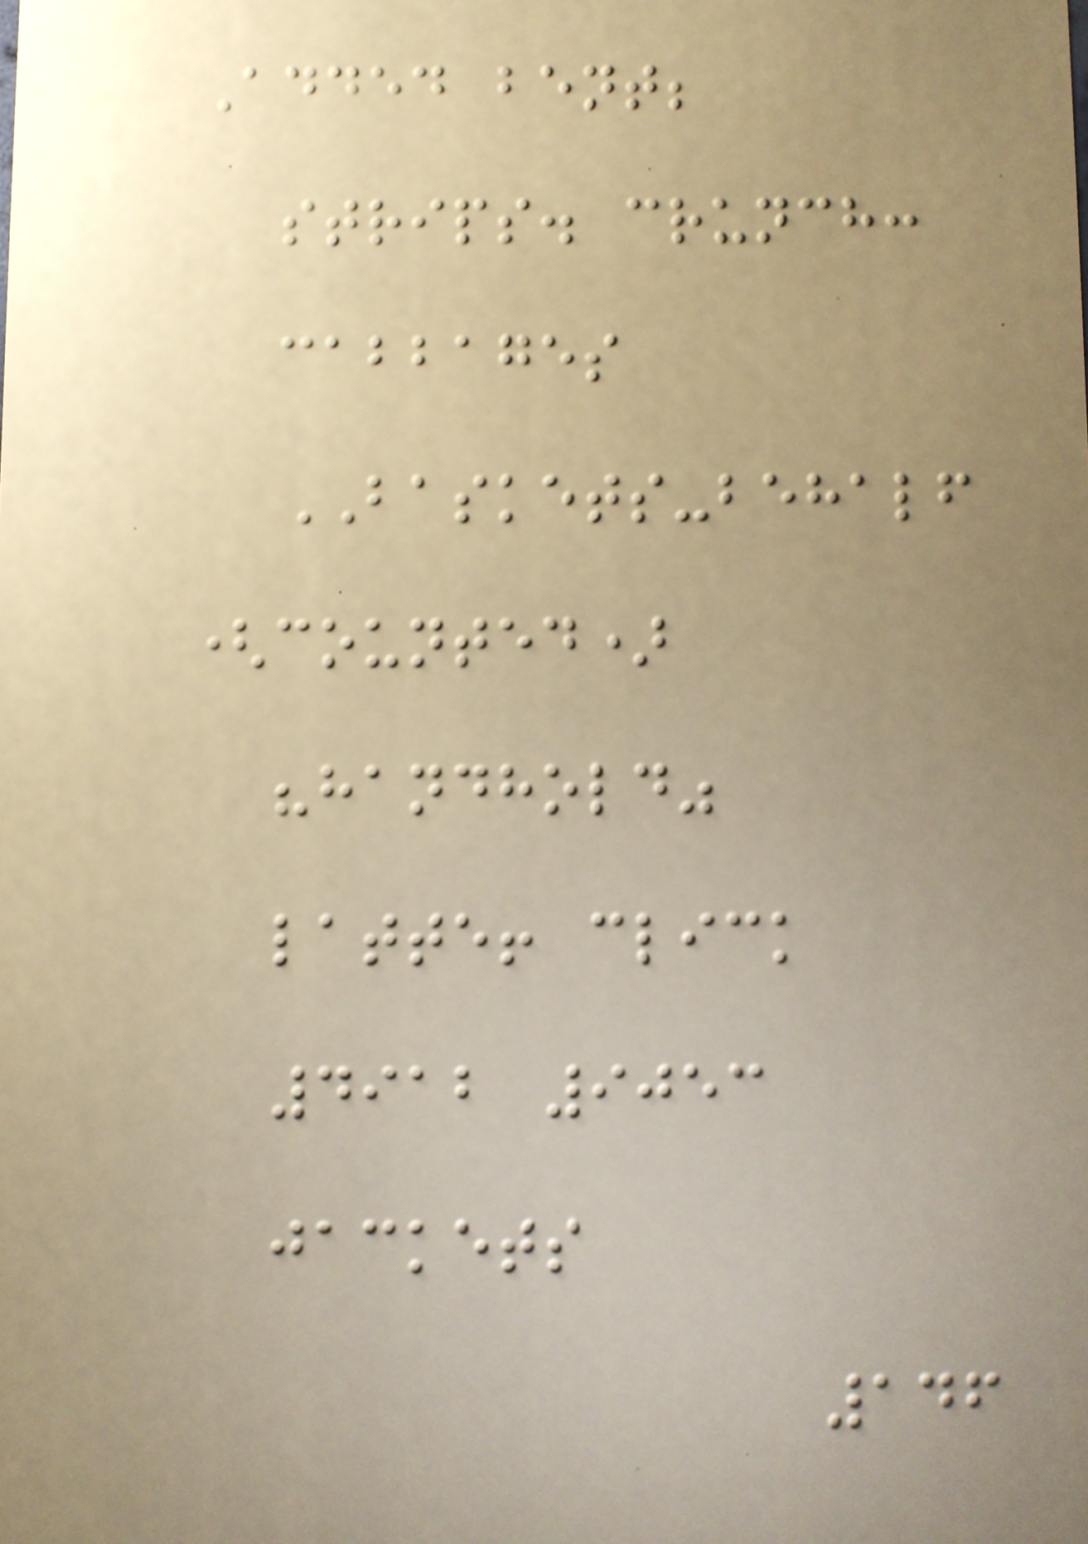Added bent;
strips. crunch:
cabbages
BASKETS-behalf
(counted)
"handhold"
latte! click
4912 9053
jackets
146
